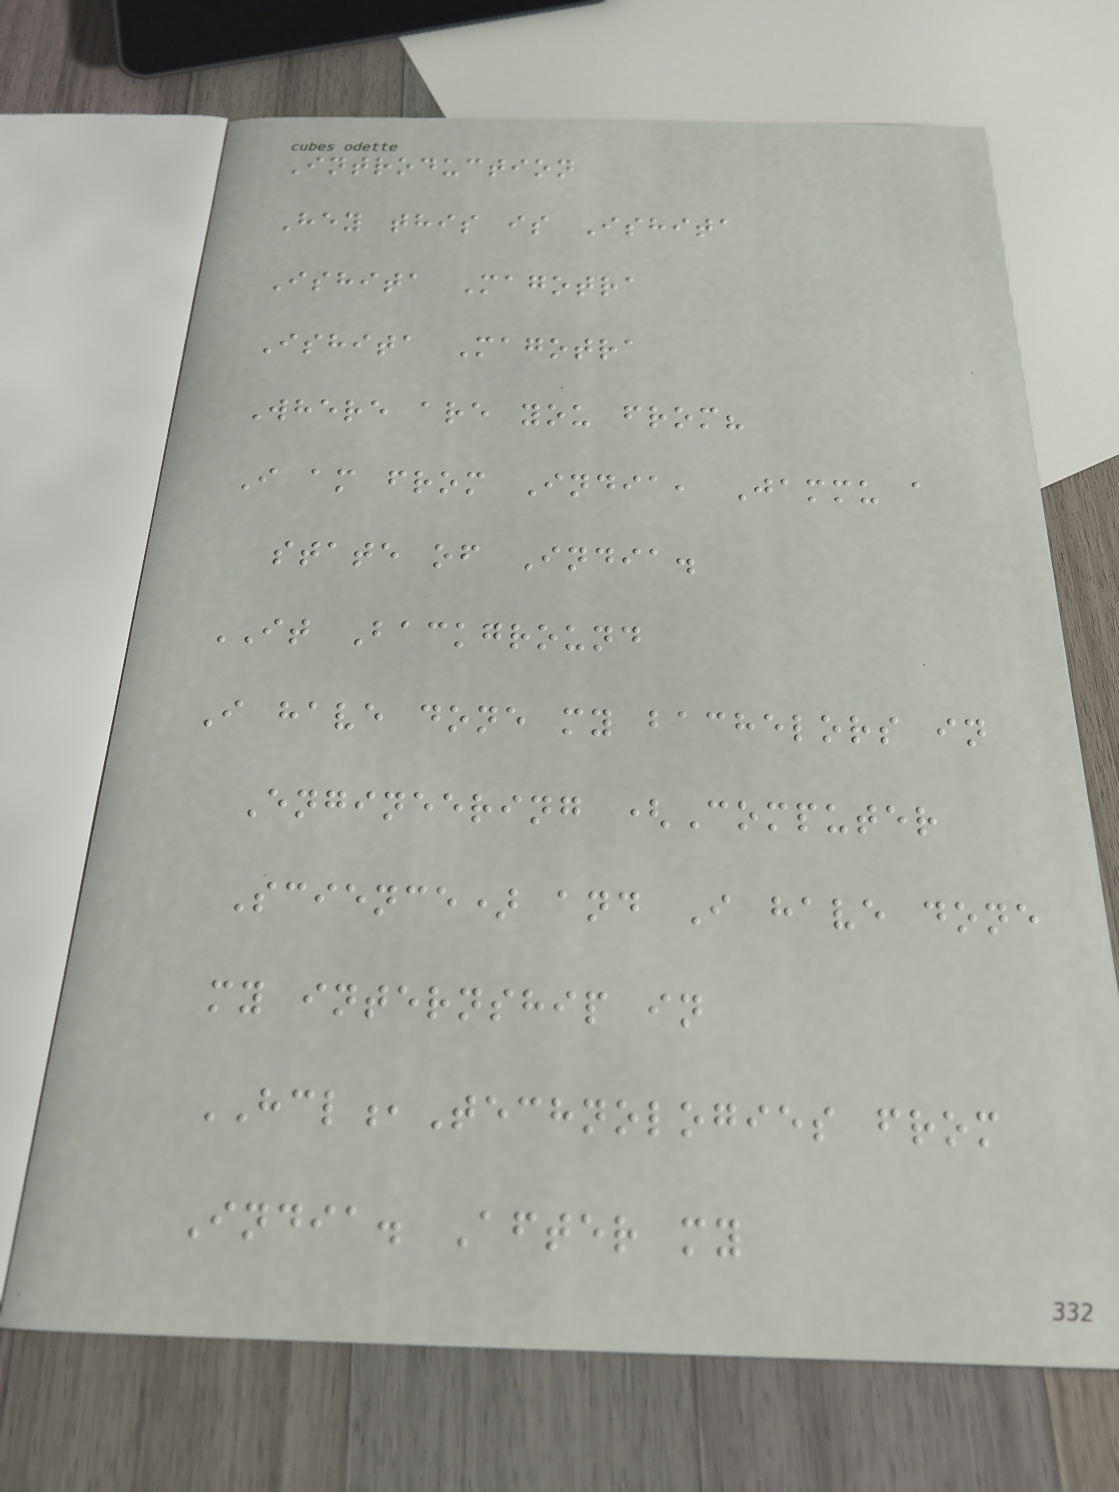Introduction
Hey this is Ishita
Ishita Magotra
Ishita Magotra
Where are you from?
I am from India, Jammu a
state of India.
IT Background
I have done my bachelors in
Engineering (Computer
Science) and I have done
my internship in
HCL,Technologies from
India. After my
